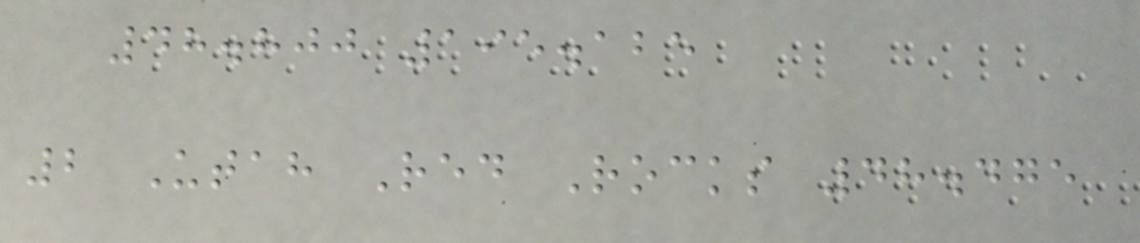48.800 195.125
2 Utah Red Rocks 48.475
